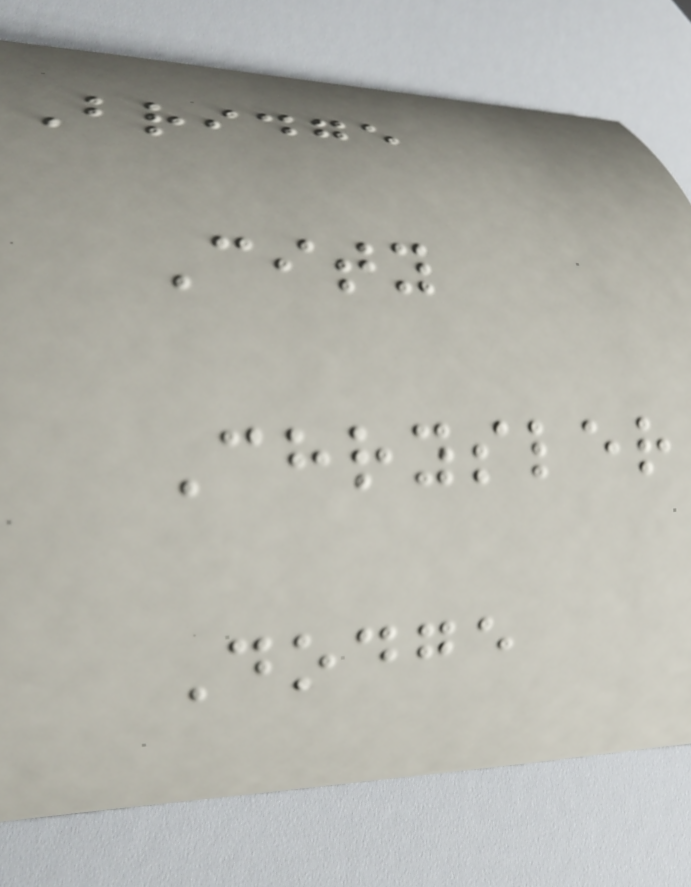Bridge
City
Chrysler
Dodge
